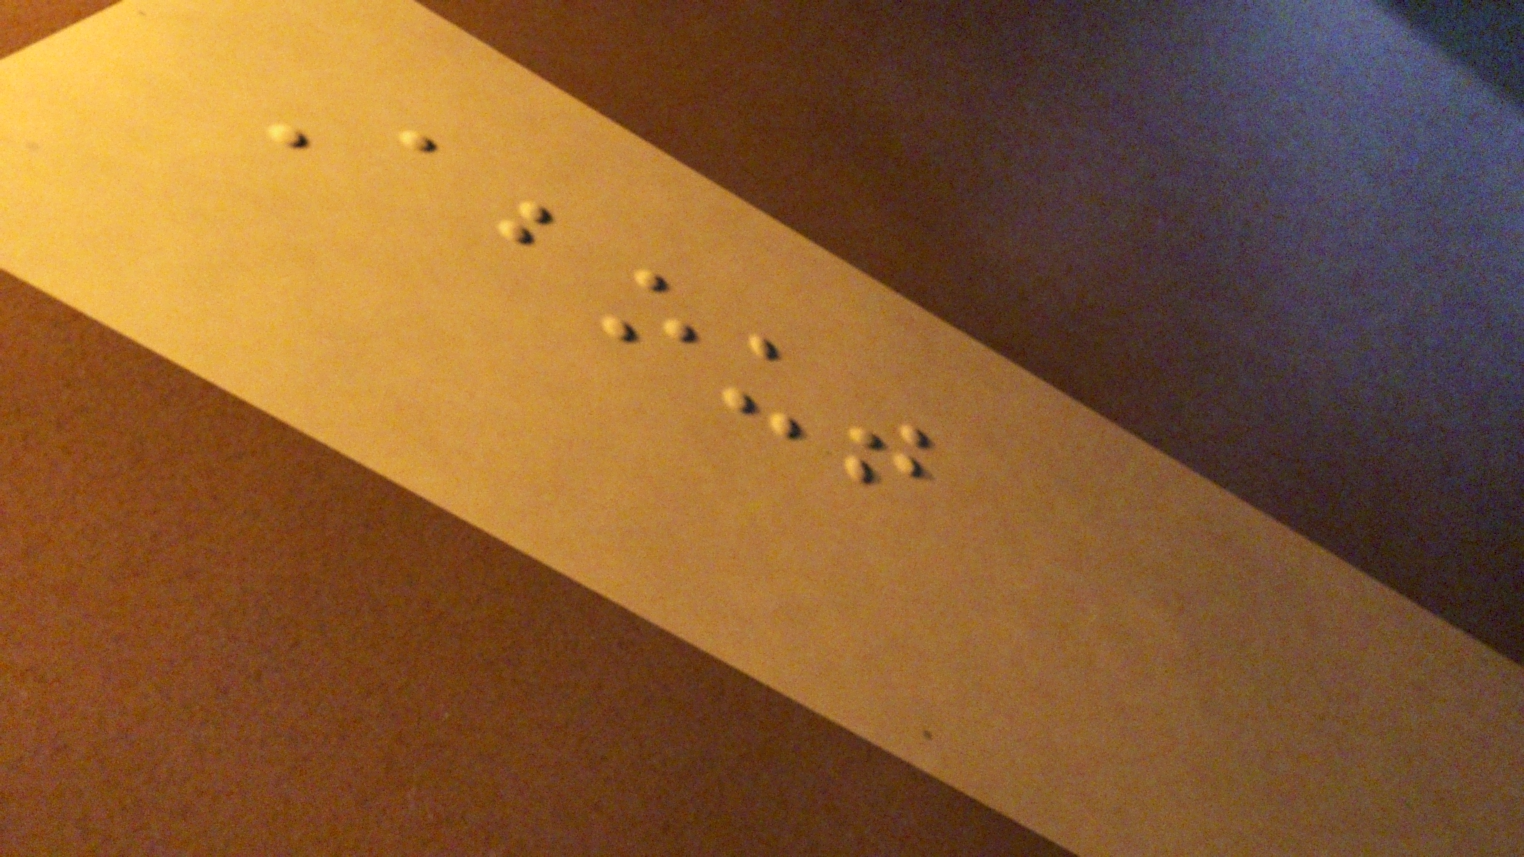About
